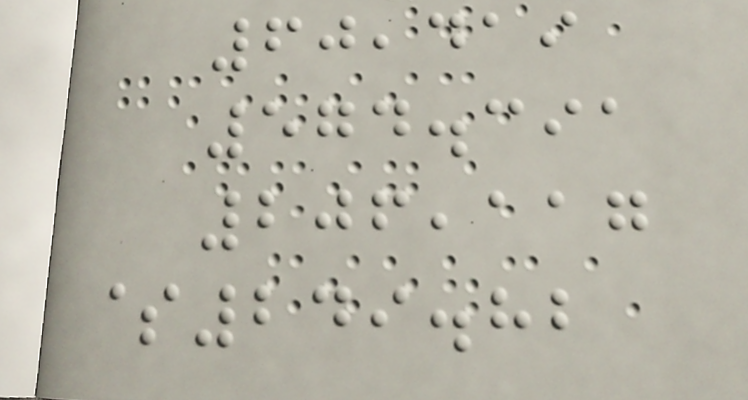60,419
574.391
206,117
$249.82
